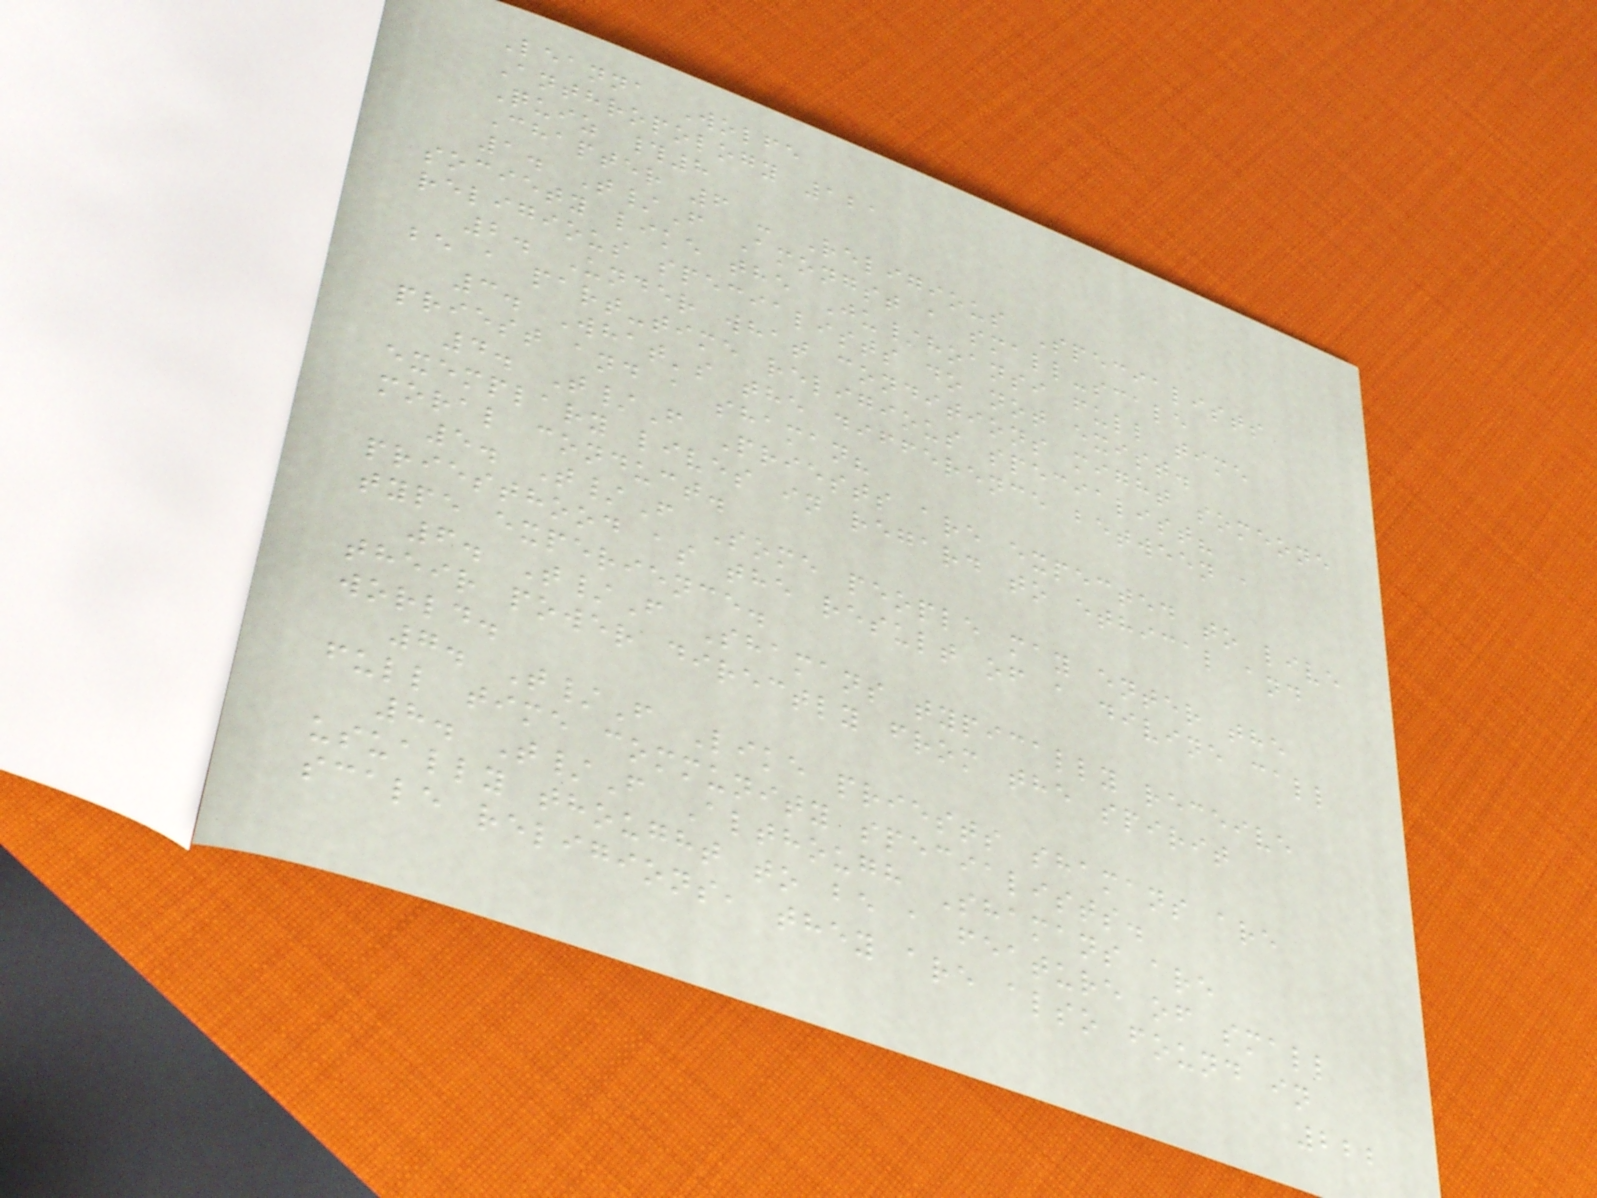Leanna Wolfe
Anthropology 121
Quiz #8
Chapter 6 - Religious Specialists
1. T/F Amongst a small-scale
society like the Ju/hoansi full time
religious specialists do not exist.
2. Under what conditions might someone
be a part-time religious specialist?
3. What's the difference between a
priest and a shaman?
4. T/F Priests are expected to live
exemplary lives in regard to ethical and
moral conduct.
5. T/F Some people may enter the
priesthood as the result of a divine call
type experience.
6. T/F Shamans typically receive
their power directly from the spirit
world.
7. T/F Like priests shamans are
full time community specialists.
8. T/F Although Shamans are
usually thought to be a feature of small
scale religions, they are also found in
222
